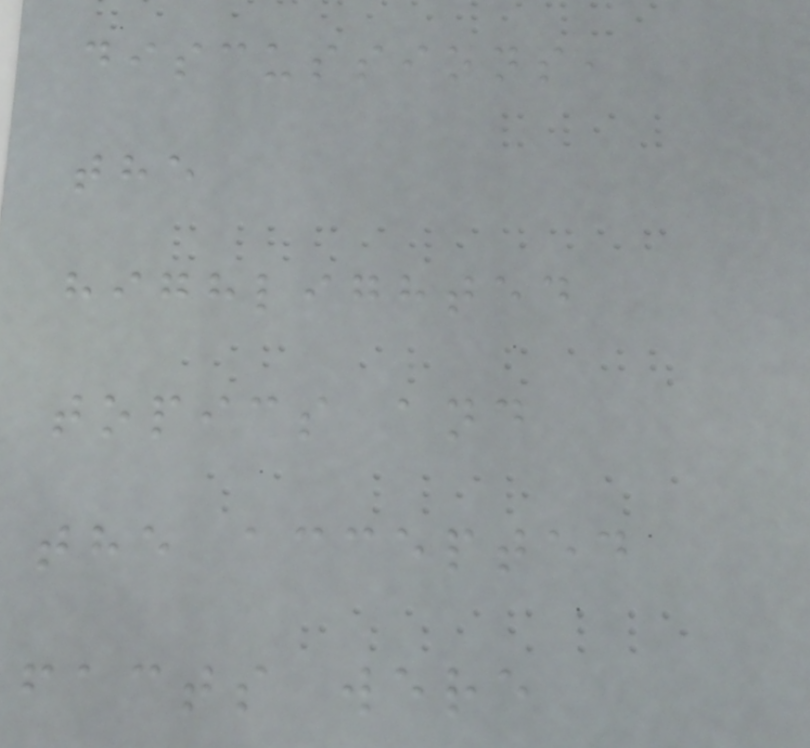discussions,
the
highlighted
topics and
the accepted
facts were
